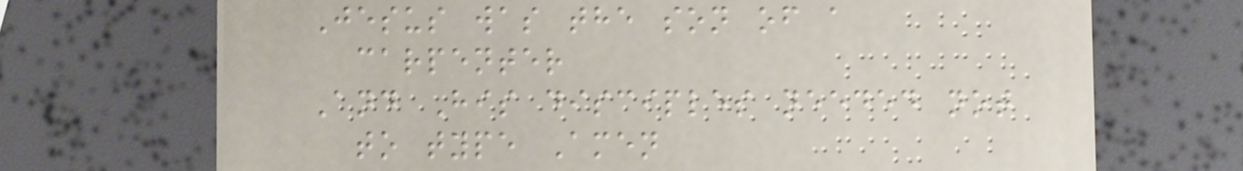Jesus was the son of a
carpenter
And His disciples needed not
to type Amen
